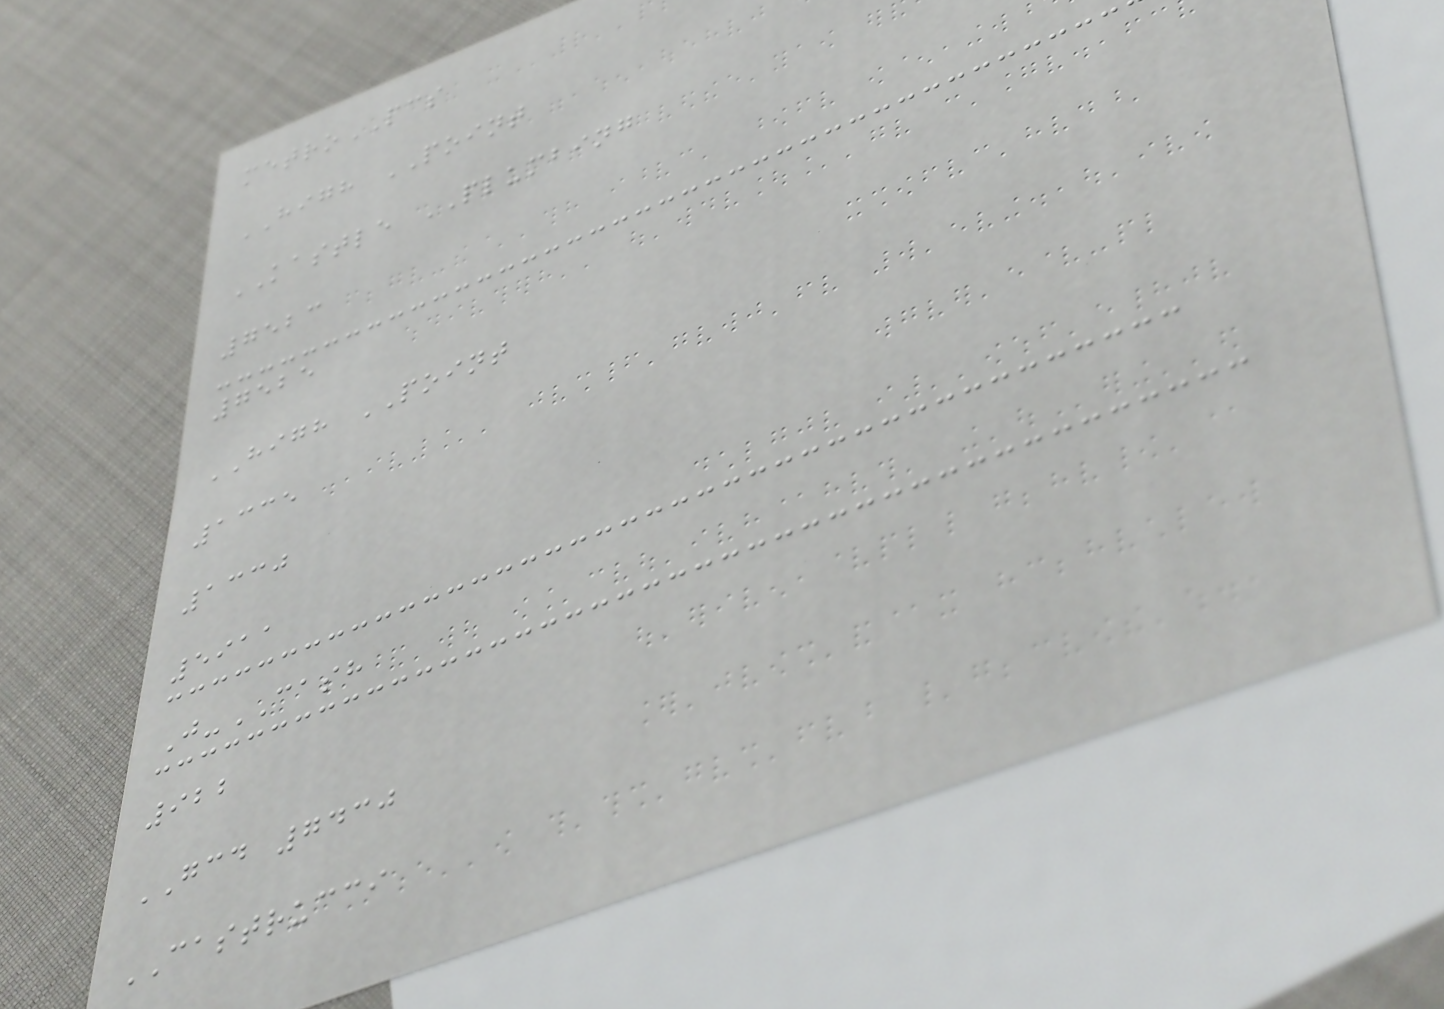metroPCS
HIGH POINT
KASTLE PLUMBING
7523
7525
HIGH POINT
1335
1330
5911
J-CASH
922
GCD 7430
CASTRUCCI
